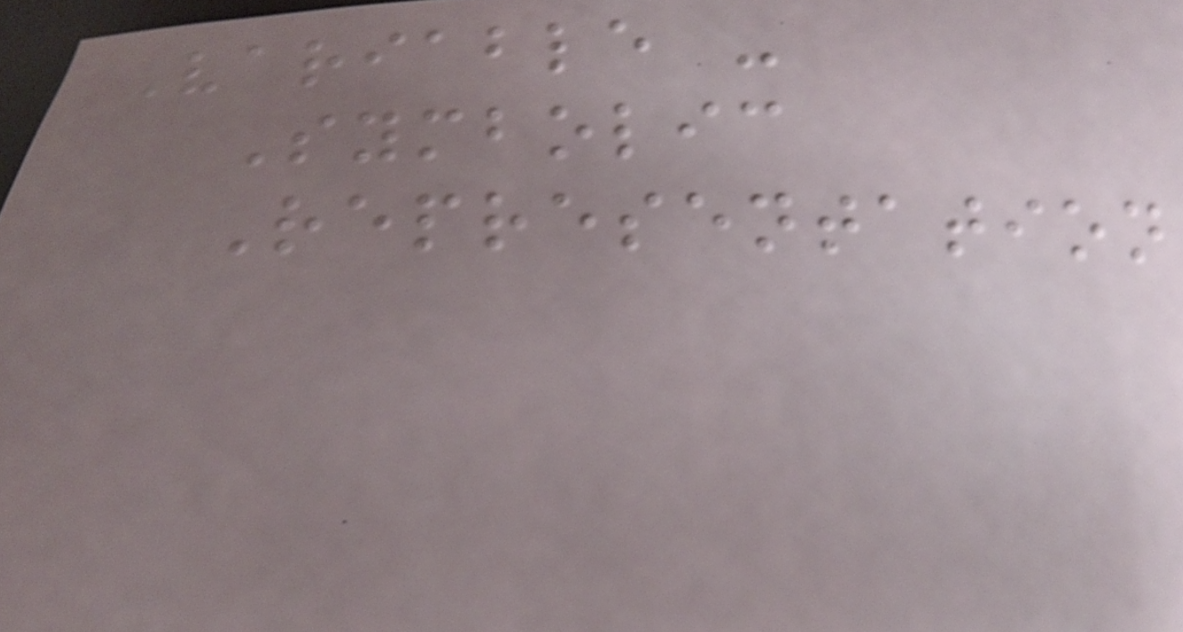Variable -
Symbolic
Representation
